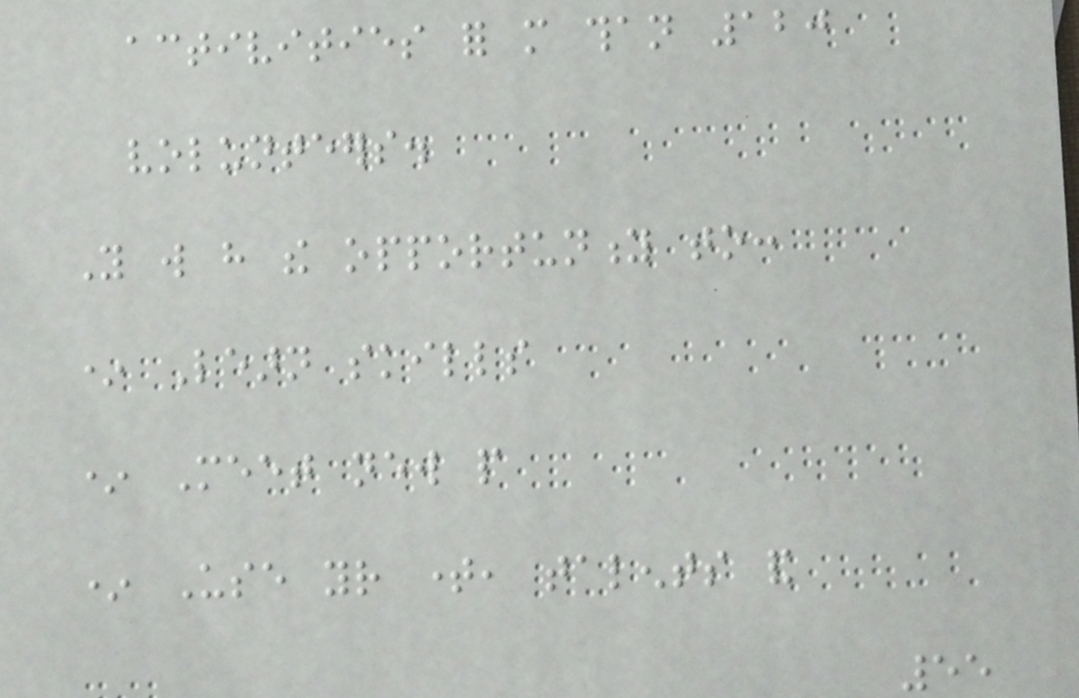activities for more than 120
volunteers.
You will have the opportunity to:
* Learn skills
* Meet new people
* Use your time, talents and
55
